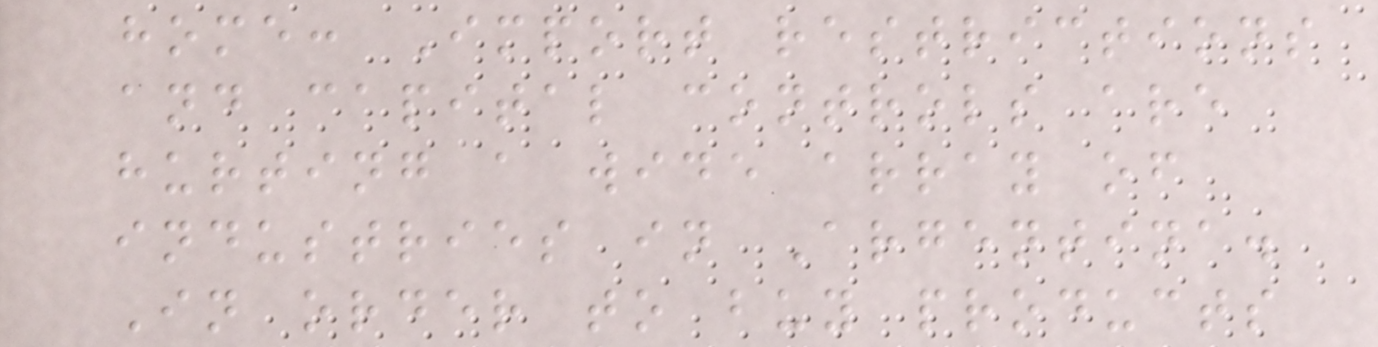home: Import restrictions
and capital controls are
hurting a wide array of
industries in Argentina.
In order to buy products
